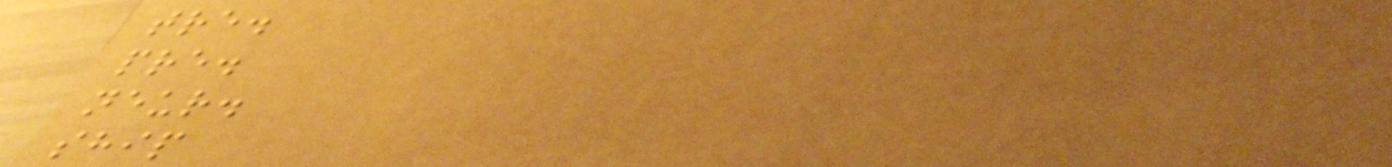tre.
pre.
neur.
ship
